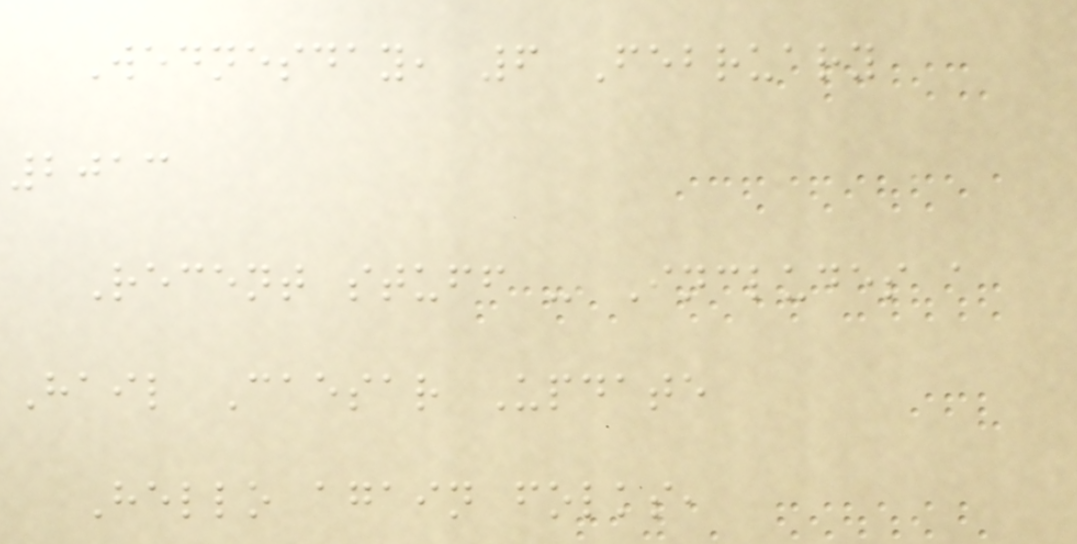Wednesday, 6 February
2013
Recent stuff - Includes a
Hail Caesar Update
Hello again folks,
